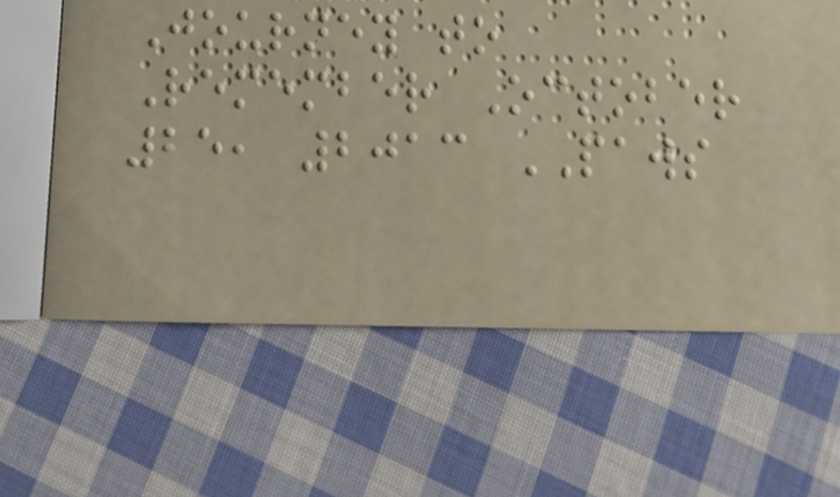Journey to
Remember October
25, 2013 PAWS
